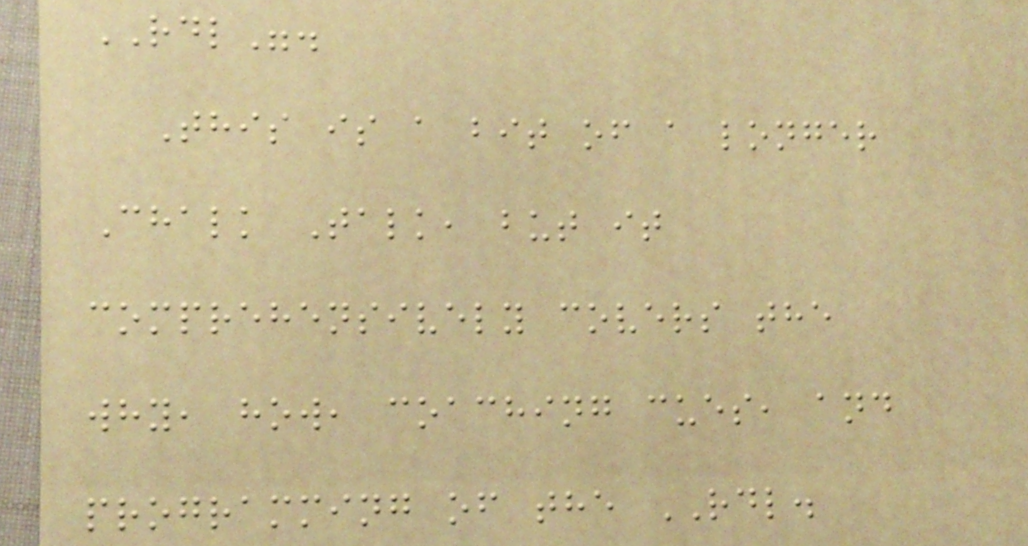RDL".
This is a bit of a longer
Chalk Talk, but it
comprehensively covers the
why, how, coaching cues, and
programming of the RDL.
